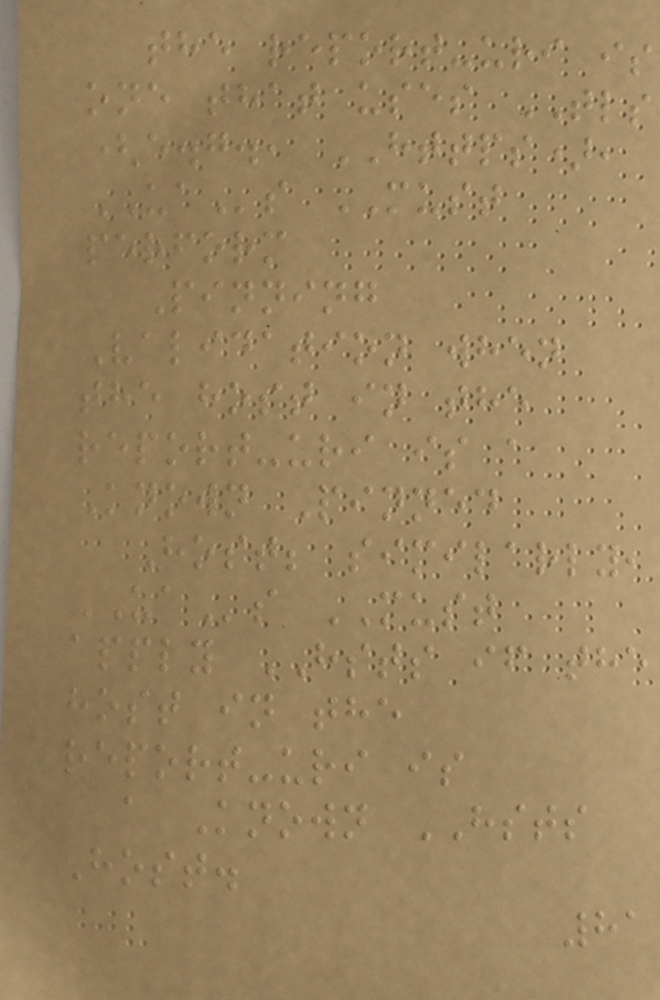the report-uri is
one that uses TLS
(e.g., HTTPS),
UAs MUST
perform
Pinning
Validation when
the host in the
report-uri is a
Known Pinned
Host; similarly,
UAs MUST
apply HSTS if the
host in the
report-uri is
a Known HSTS
Host.
81
